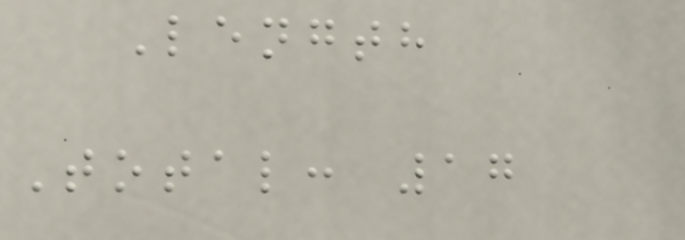Length
Total: 17
